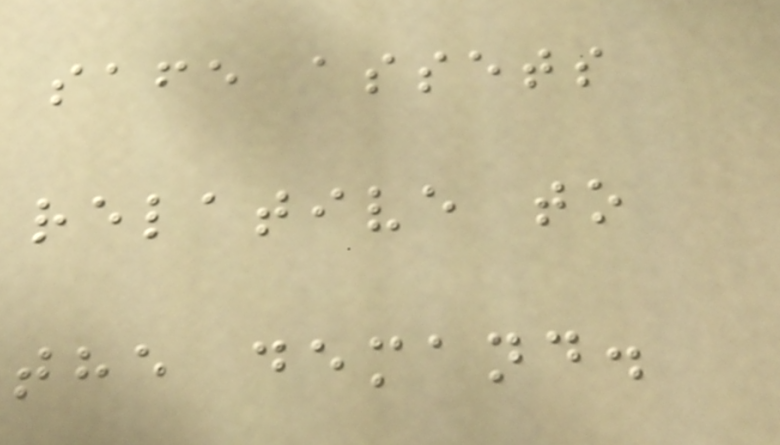safe assets
relative to
the demand.
